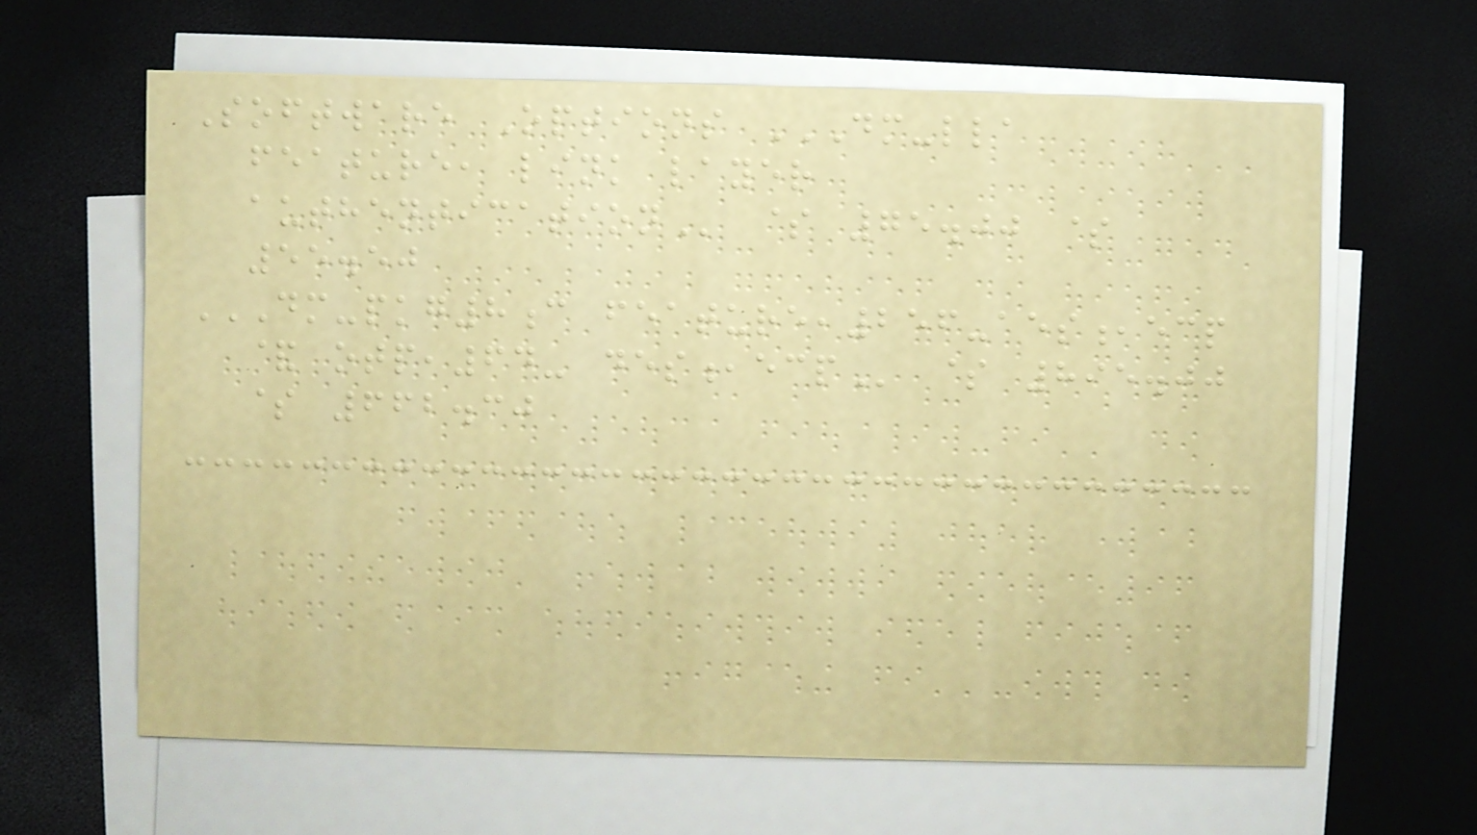Software Options DM-LLA
FEATURE, LINK LAYER
AUTHENTICATION $ 75.00 $
55.50
DM-PKG8C FEATURE,256-AES,ECP
& OTP,64- DES,ECP $ 895.00
$ 662.30
